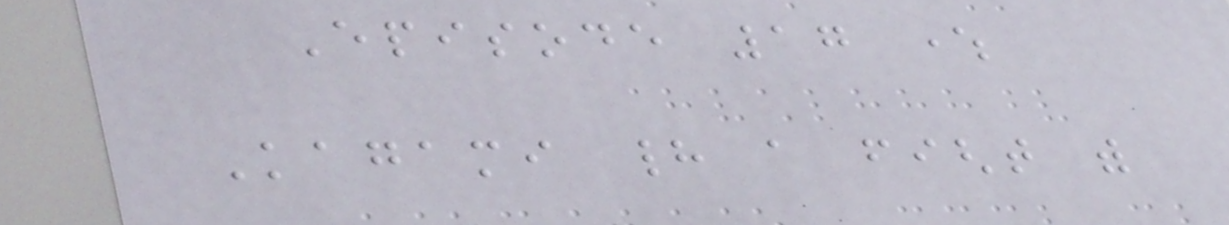Episode 17 where
Kagami had a fight with
